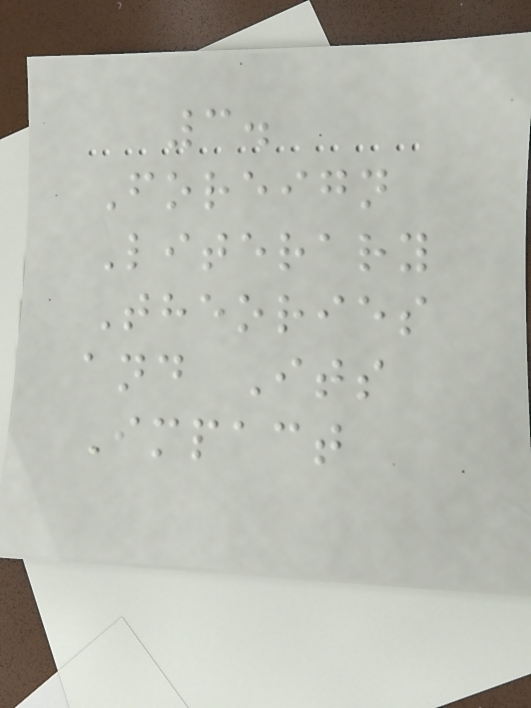3.
Foreign
Literary
Theories
and Its
Impact
